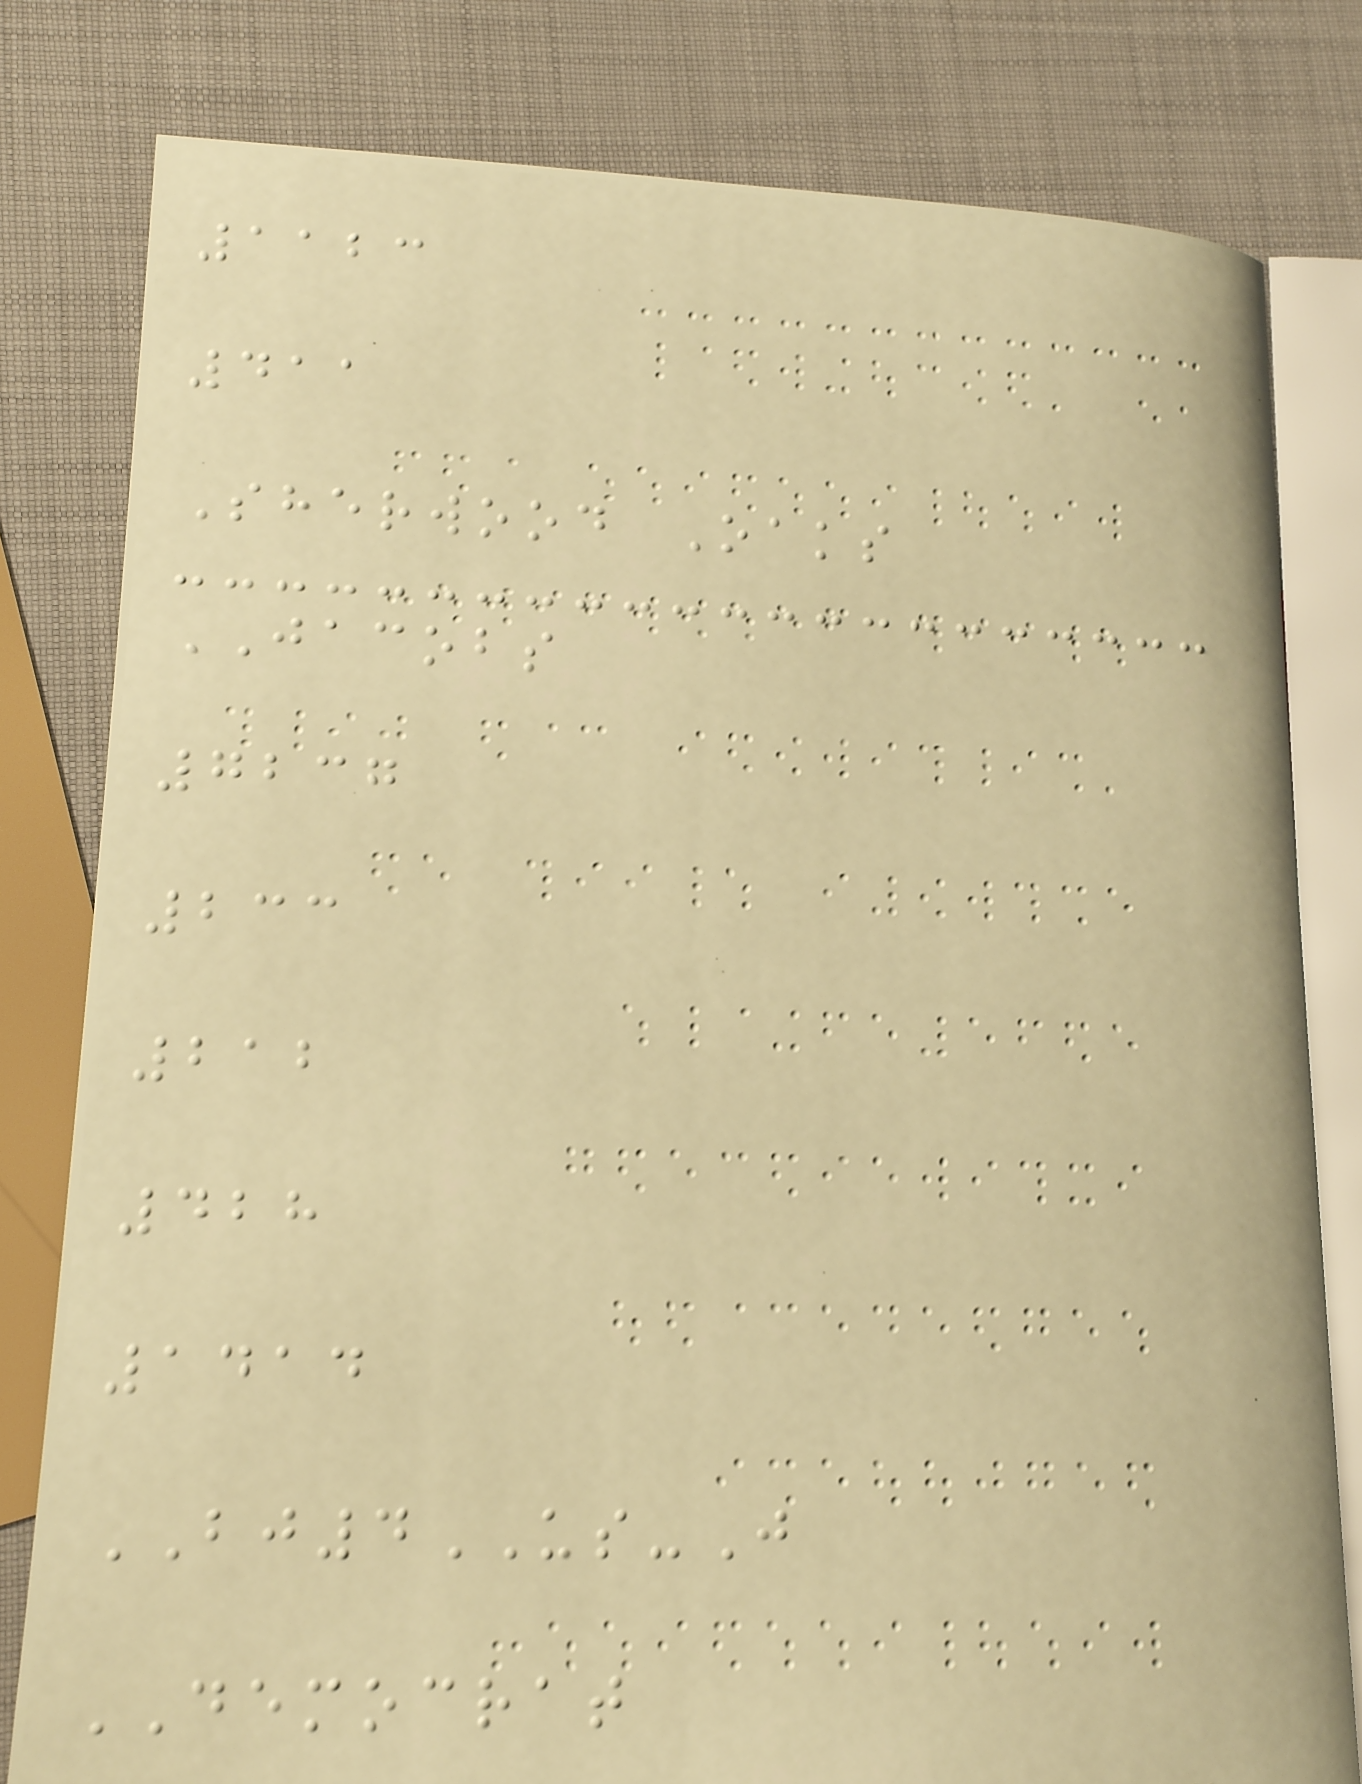1123
411
Sherwood Oaks
JACOBS
7237
233
212
428
1414
BJ4US-J
DEMOCRAT
